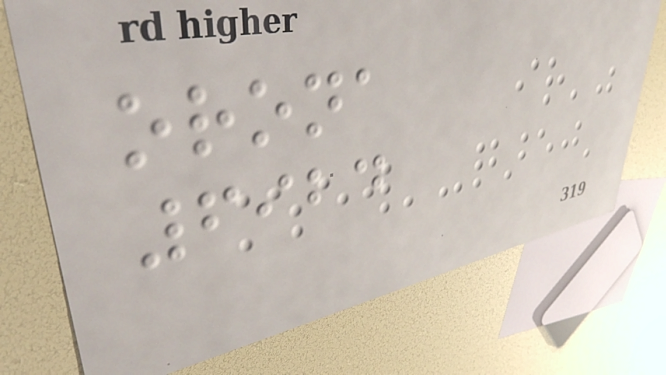orona
6924
